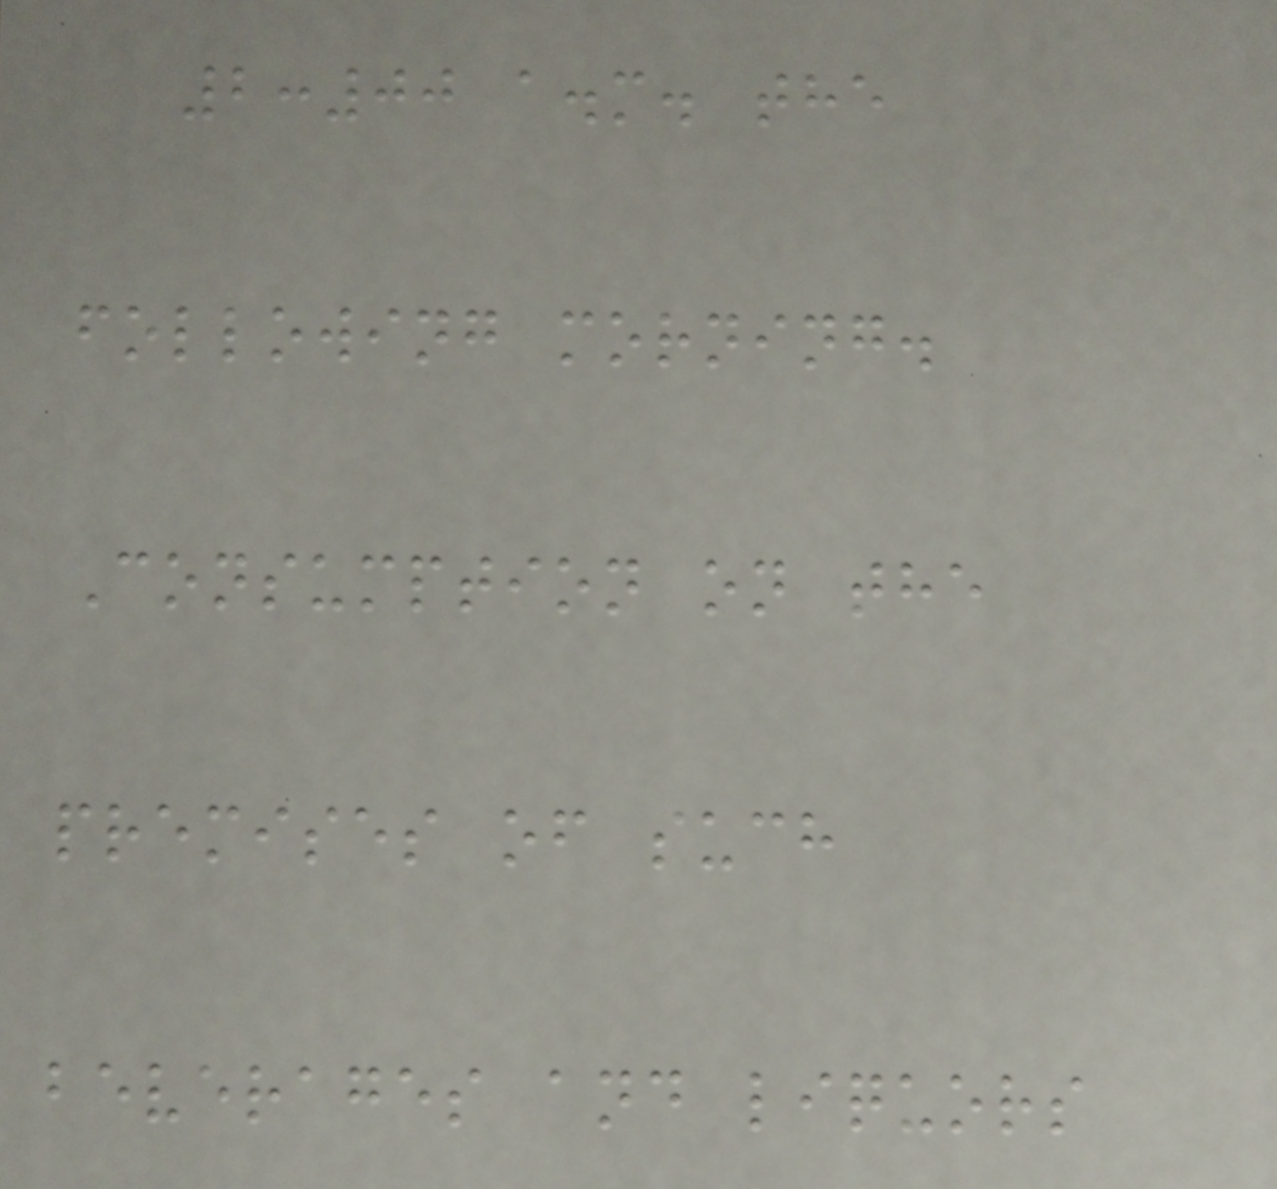2:00 a.m. the
following morning.
Consumption on the
premises of such
beverages and liquors
